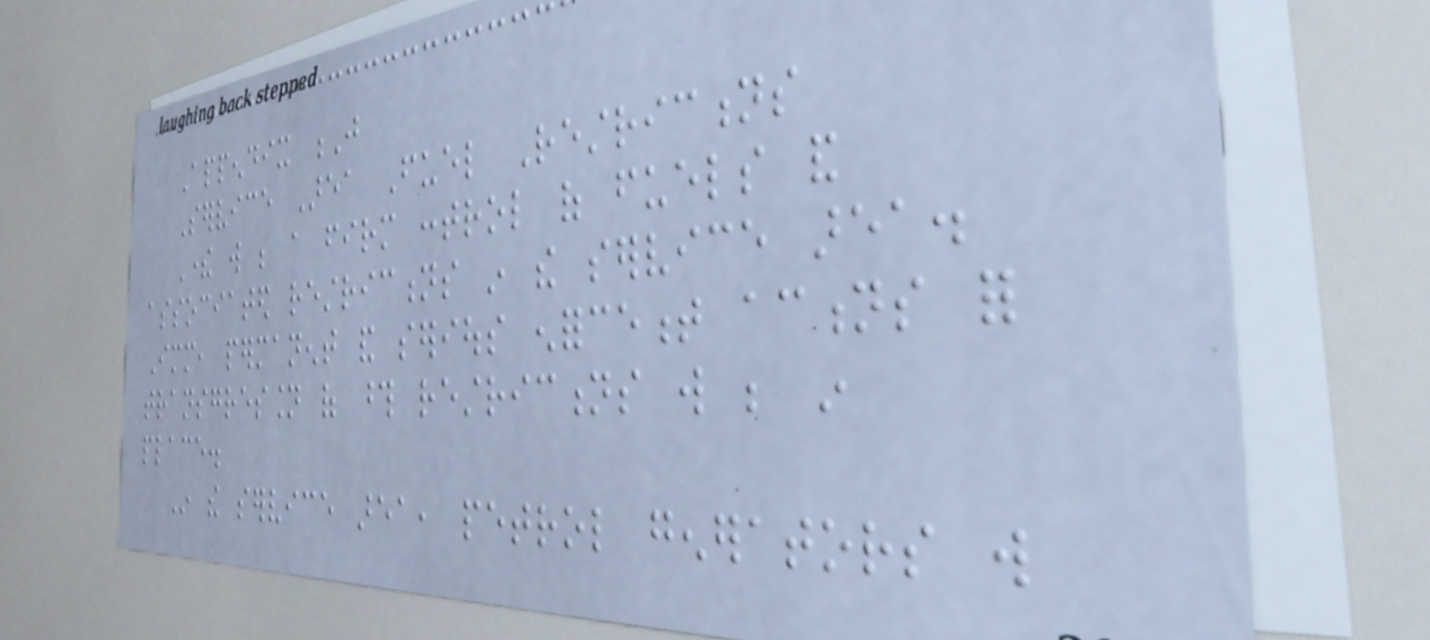Appendix J
Service Area Fuel Restrictions
There will be a firm control of fuels and
associated restrictions in the service area.
Immediate, permanent and serious enforcement actions for
transgression of those restrictions will be in
place.
In the service area, petrol generators will
